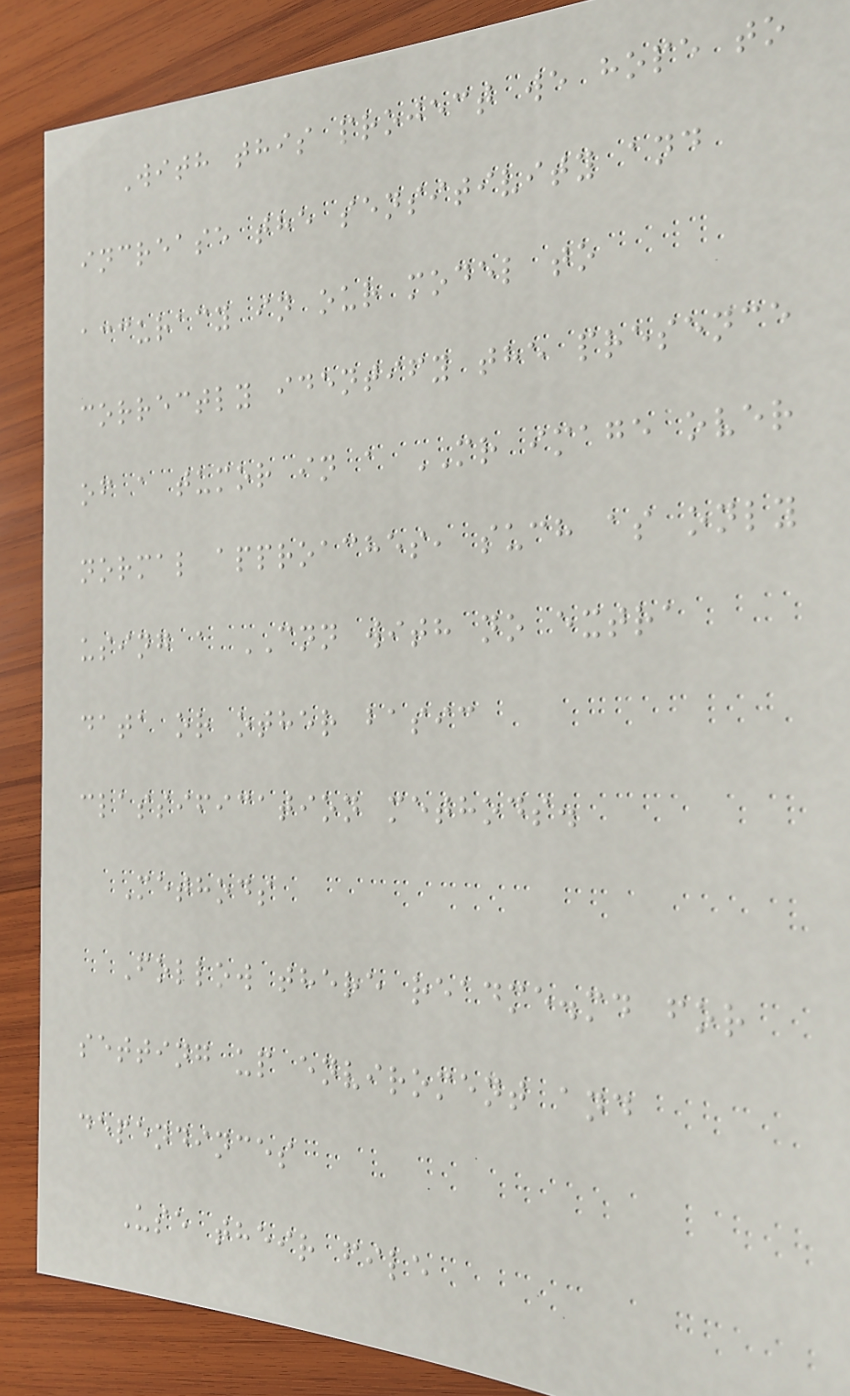With this project we hope to
increase the sensitivity and
accuracy in our model to
correctly identify the presence
of a tumor in a MR image over
normal approaches, such as only
using a CNN with no extra
data or other basic
classification methods.
Methods
Follow there readme.md for
setting up enviroment and
dependinces
Use their file
